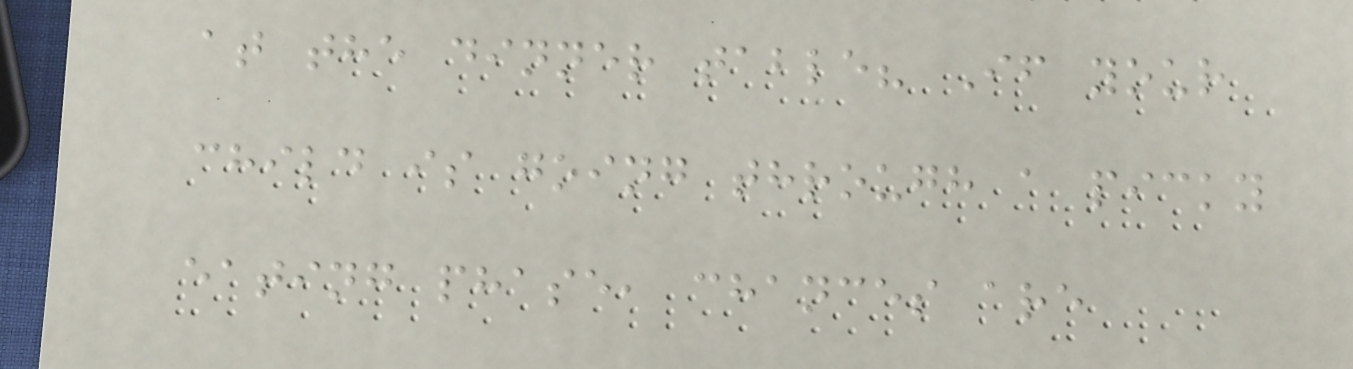at the dinner table? If your
child is going through a picky
eating phase, chances are
